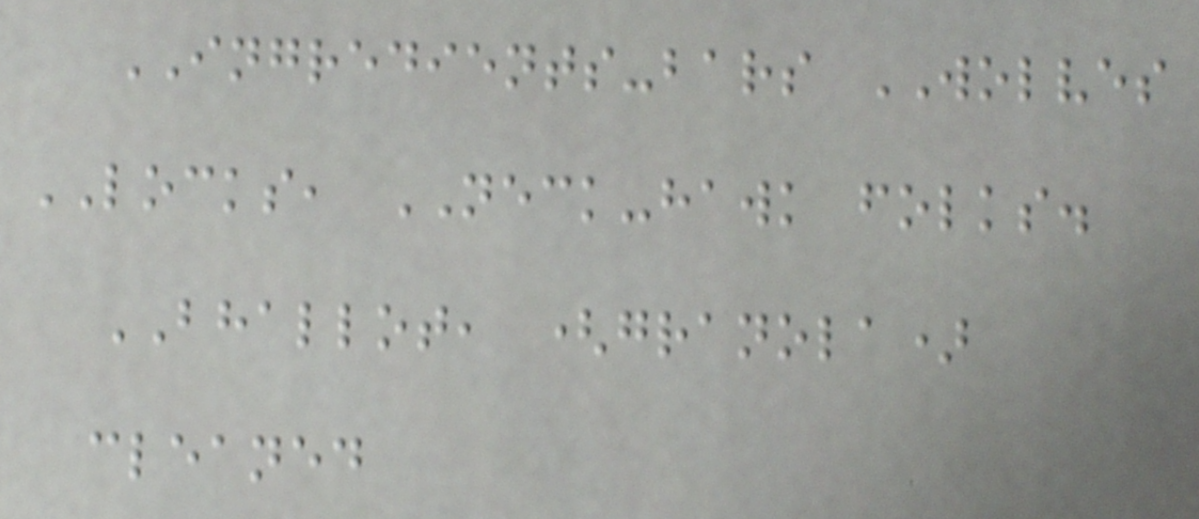INGREDIENTS-bars WOLVES
LOCKS, NECK-hawk folks.
BHALLOT, (granola)
cleaned
